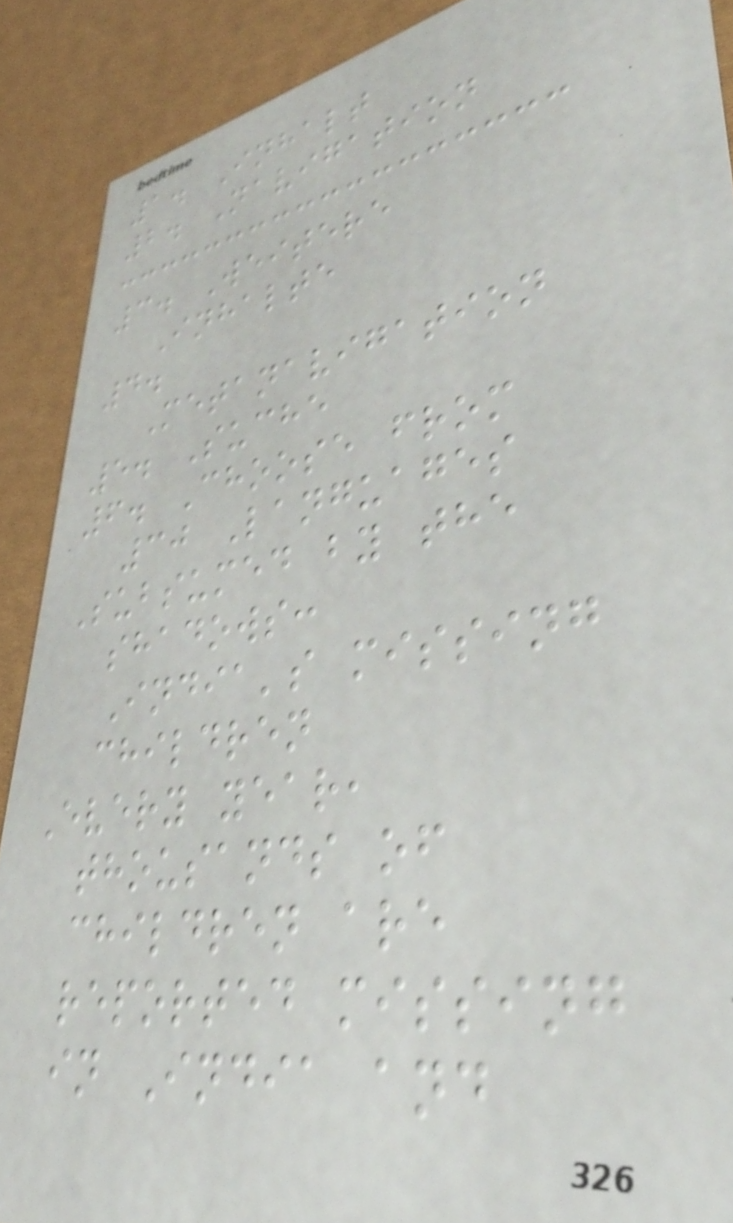1. Inhalt
2. Navigation
3. Weitere
Inhalte
4.
Metanavigation
5. Suche
6. Choose from
30 Languages
Subsumed by the
shadows:
India's missing
children
Every year,
thousands of
children are
reported missing
in India and
